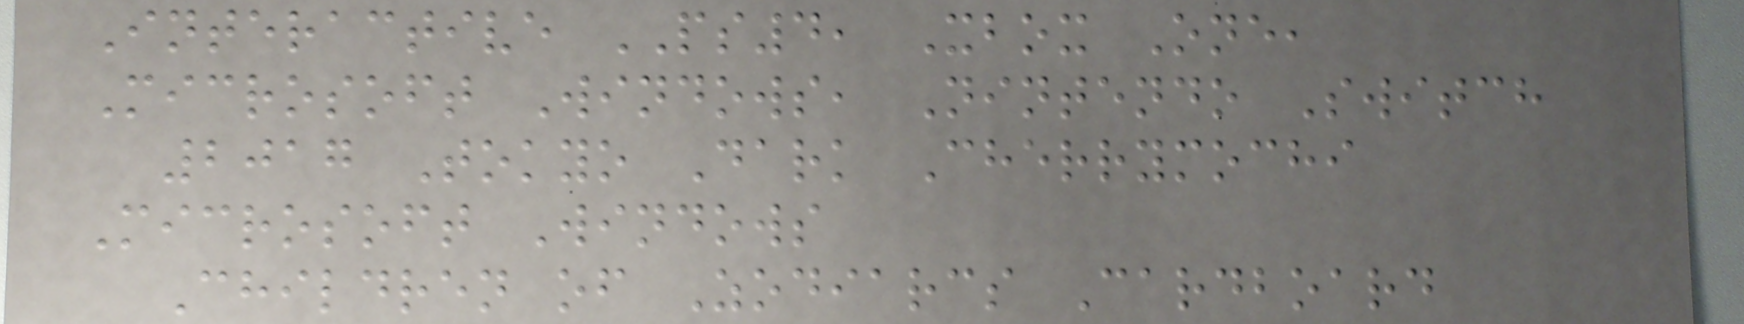Interactive PS4, Xbox One,
Microsoft Windows, Nintendo Switch
2017 Tokyo Dark Cherrymochi
Microsoft Windows
Children of Zodiarcs Cardboard
